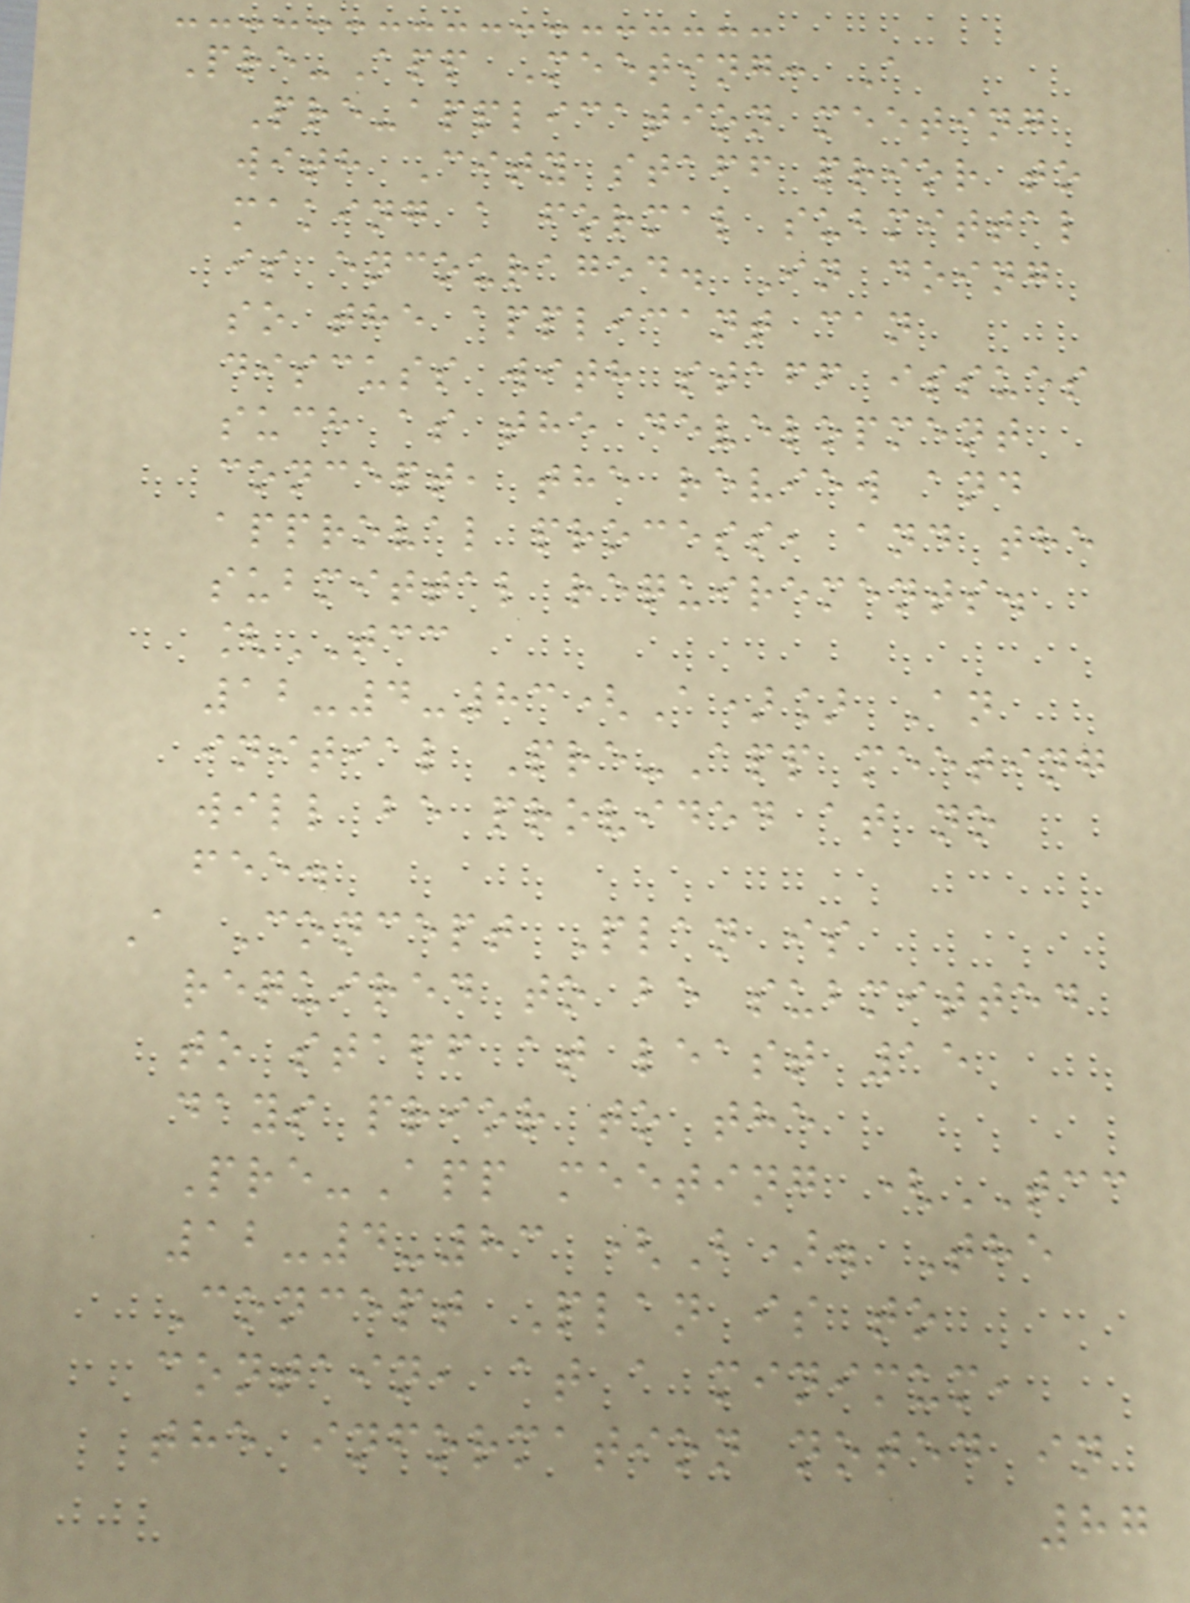Pre-App Meeting: A
Pre-application meeting
with City staff prior to
making a formal submittal
is encouraged. In doing
so the applicant can
discuss with staff issues
such as the development
concept, the review and
approval process, and the
submittal requirements.
[TCC
12-4-83(A)] An
initial Pre-App meeting
will be provided at no
fee.
A Concept Plan is
required to be submitted
to staff at least 15
days prior to the
Pre-App meeting (TCC
12-4-83 (B). The
Concept Plan is to
contain, at a minimum,
the information noted in
87
